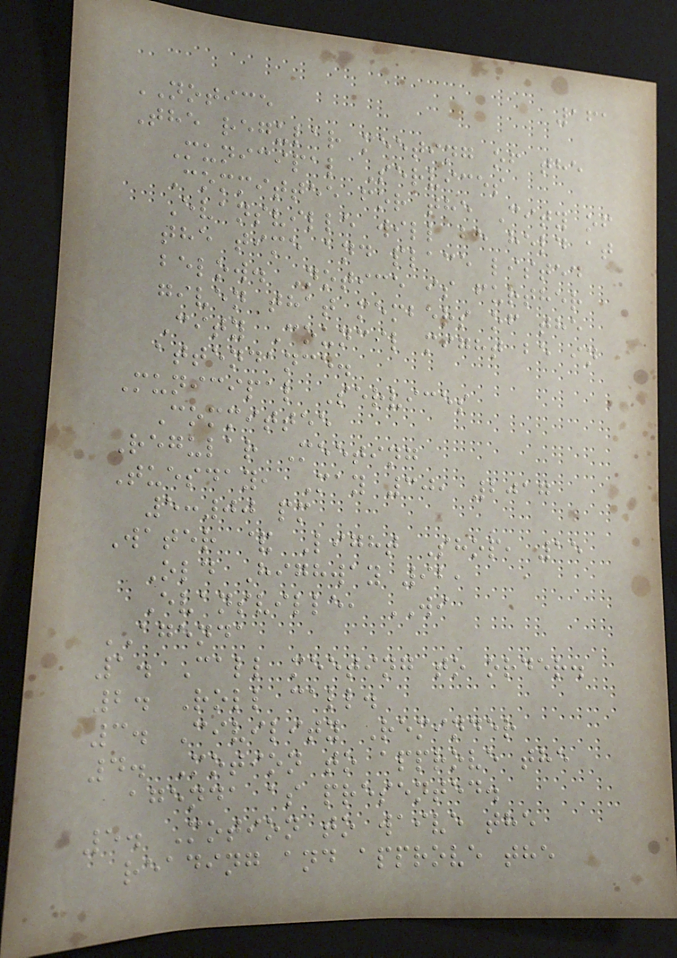161
NOTICE
The regular meeting of the
Municipal Services
Committee for the City of
Evansville will be held at
the time and place listed
below. Notice is further
given that members of the
City Council might be in
attendance.
Municipal Services
Committee
Regular Meeting
Tuesday, May 30, 2017
5:00 pm
Water & Light Shop, 15
Old Highway 92,
Evansville, WI
AGENDA
1. Call meeting to order.
2. Roll call.
3. Civility Reminder
4. Motion to approve the
agenda as presented.
5. Motion to waive the
reading and approve the
